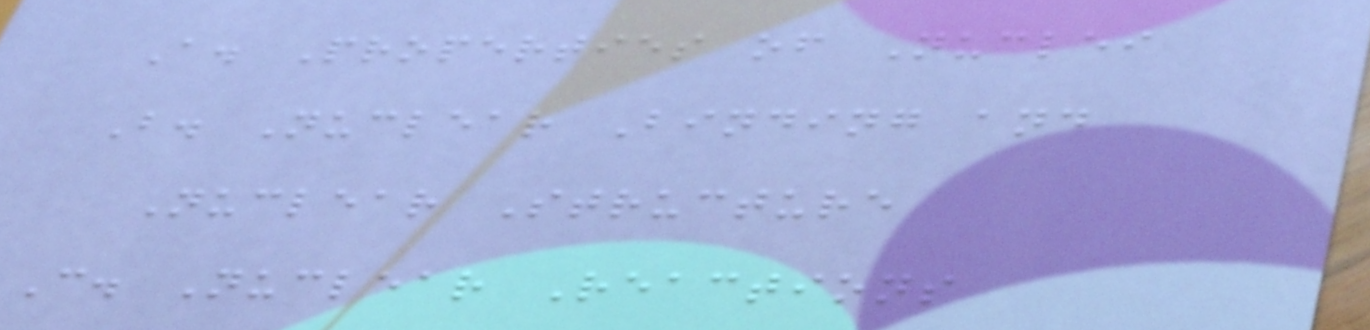A. Properties of Nuclei
B. Nuclear Binding and
Nuclear Structure
C. Nuclear Reactions
